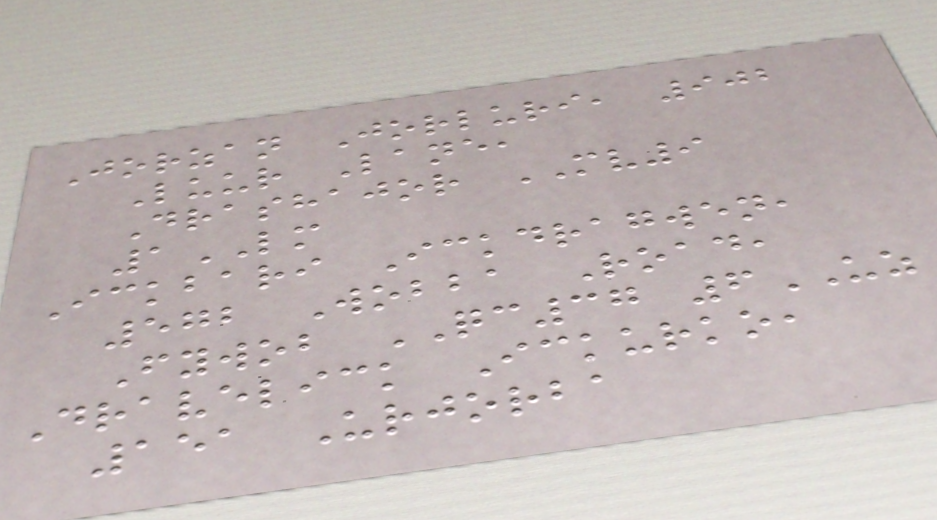Jorzan Jorluri, 902
Luur Lane,
Drashajor MV9
1LM
Ickbari Ickdragwen,
572 Wobba Road,
Fywob QC37 6UZ
Dravelick Ickurko,
151 Urjorba
